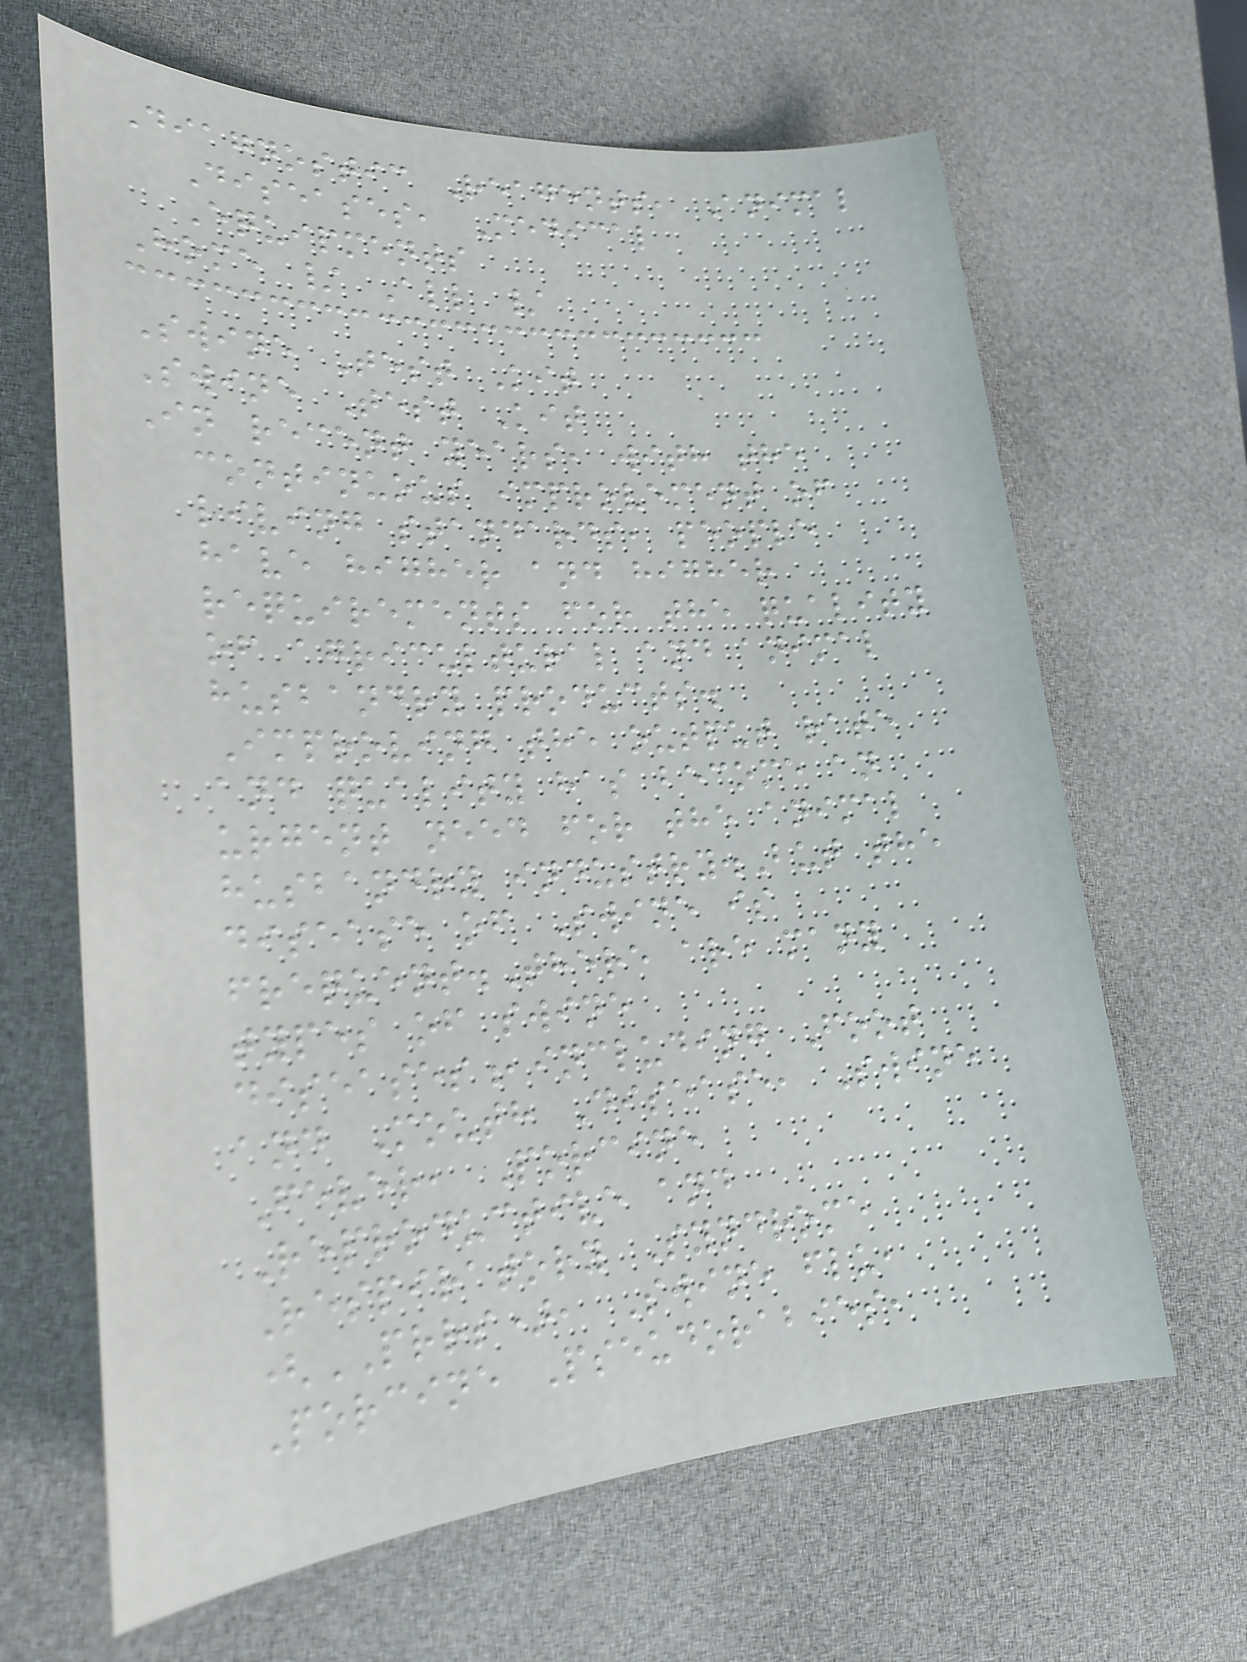Diagnostic Reagents, Animal
Diseases, Medical
Equipments
Home / All /
Swine Test Kit
Swine Test Kit
In recent years, with the
continuous improvement of
living standards, people
have higher and higher
requirements for the quality
of agricultural and animal
husbandry products.
Improving the output rate
and quality has become an
urgent need for the animal
husbandry industry.But the
disease of Swine is
frequent.There are many
types of swine
diseases,including Foot
and Mouth Disease, Swine
Fever, Porcine
Reproductive and
Respiratory Syndrome
(PRRS), Swine flu,
Porcine Pseudorabies,
